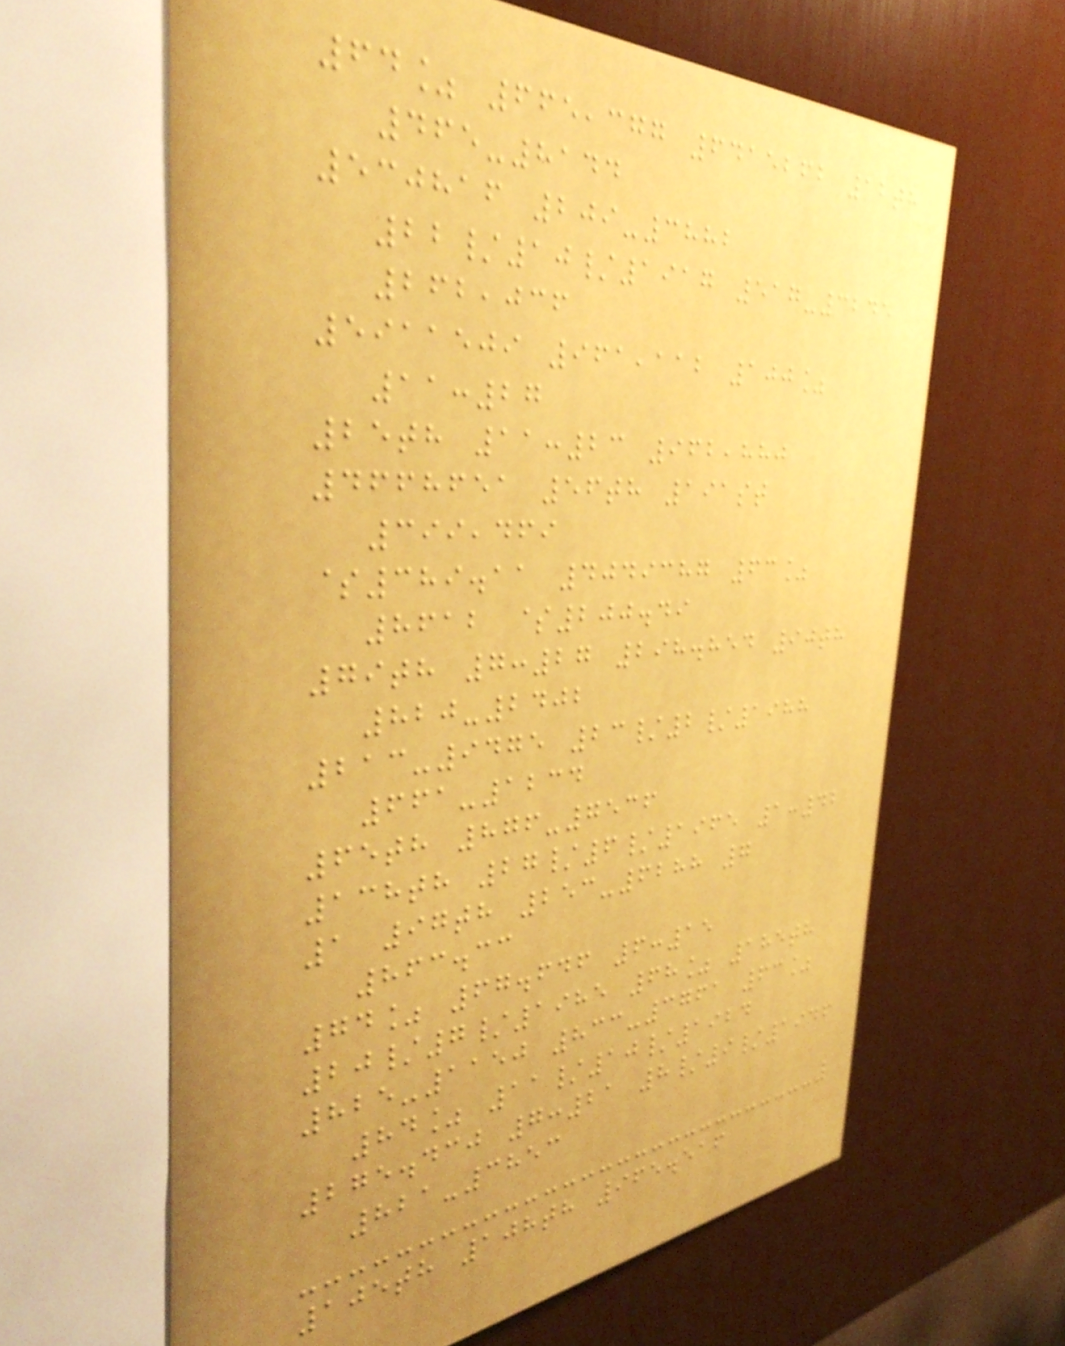64% 665,377 6415262 12th
465-8144
530816 209-3882
22/10/1917 517-3245
262,036
5911509 961,112 100%
11:27
25th 11:23 962,880
4668651 56th 191st
399,469
$389.11 4049387 63%
8612 $200.49
79th 7:27 298.854 90th
820-2402
213-9475 23/2/1988
661-1234
65th 876-7536
138th 27/6/1965 1:42
1 97th 253-6288 7
863.33
74% 67.646 6:15
20/7/1985 68% 185th
825-1150 833-3761 63%
84% 11/10/1924
275.430 7:21 8/9/1946
821-3853
105th 108th 965.516
